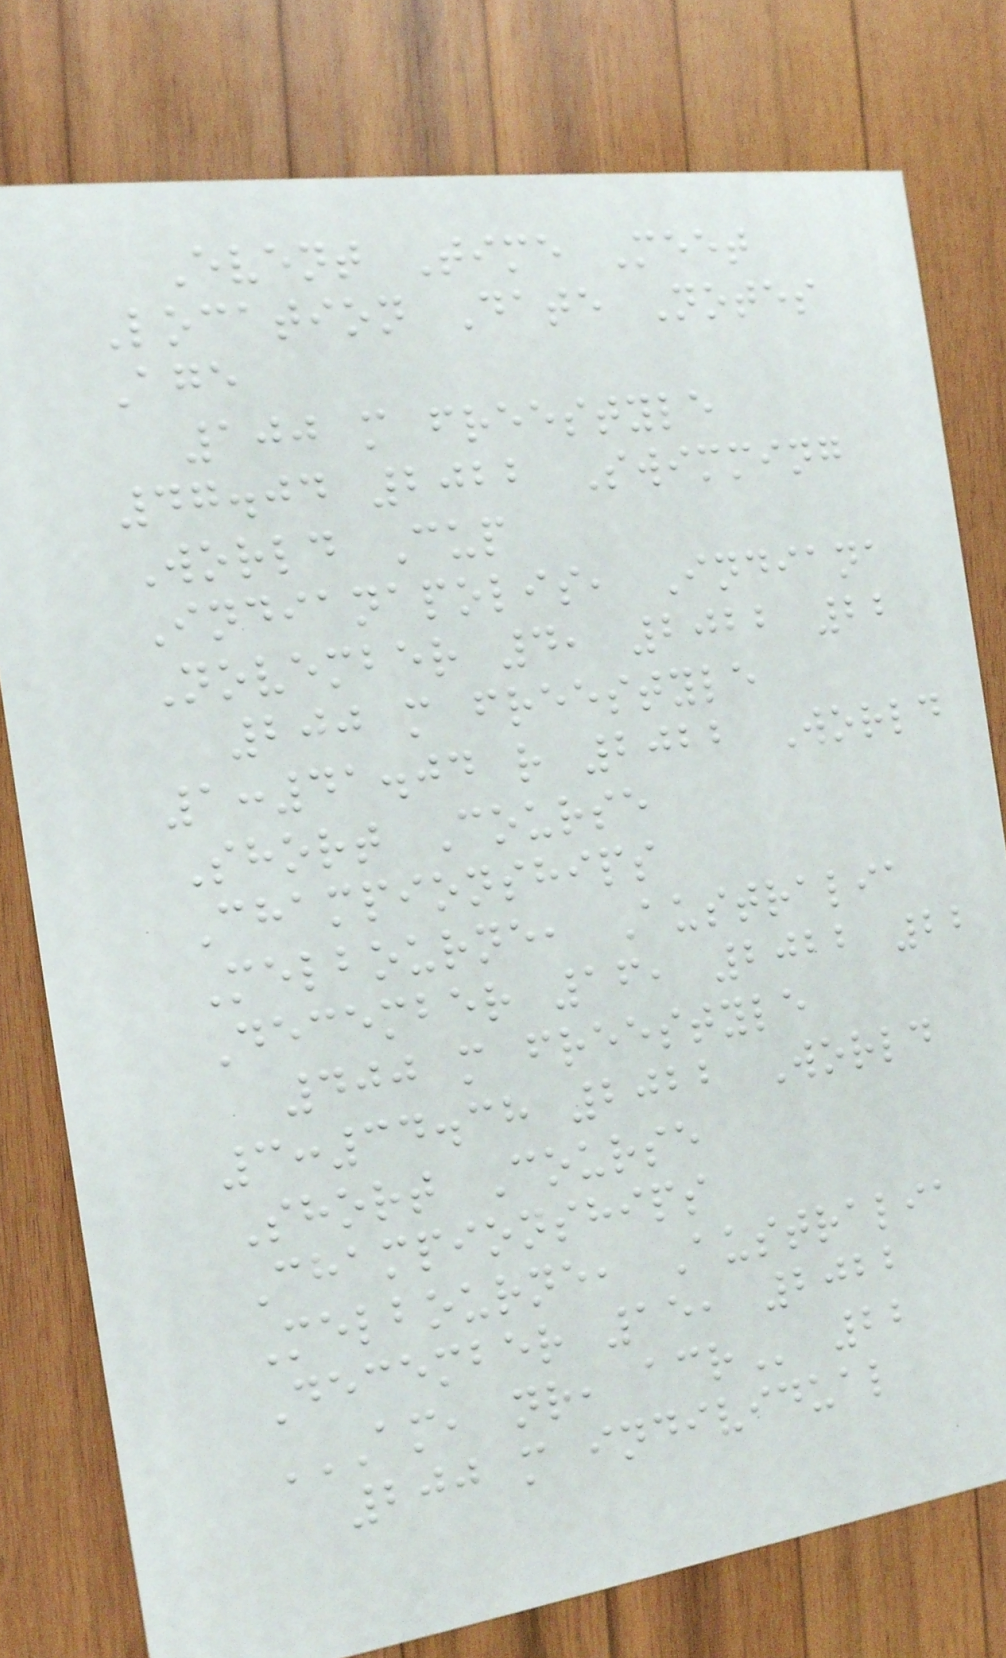Event Time Meet
Location Date Notes
Age
100 m freestyle
47.04 2022 Swimming
World Cup
Indianapolis, Indiana
November 4, 2022 22
200 m freestyle
1:41.04 r 2022 World
Short Course
Championships
Melbourne, Australia
December 16, 2022 22
400 m freestyle
3:34.38 2022 World
Short Course
Championships
Melbourne, Australia
December 15, 2022
AM, NR, ACR 22
200 m individual
